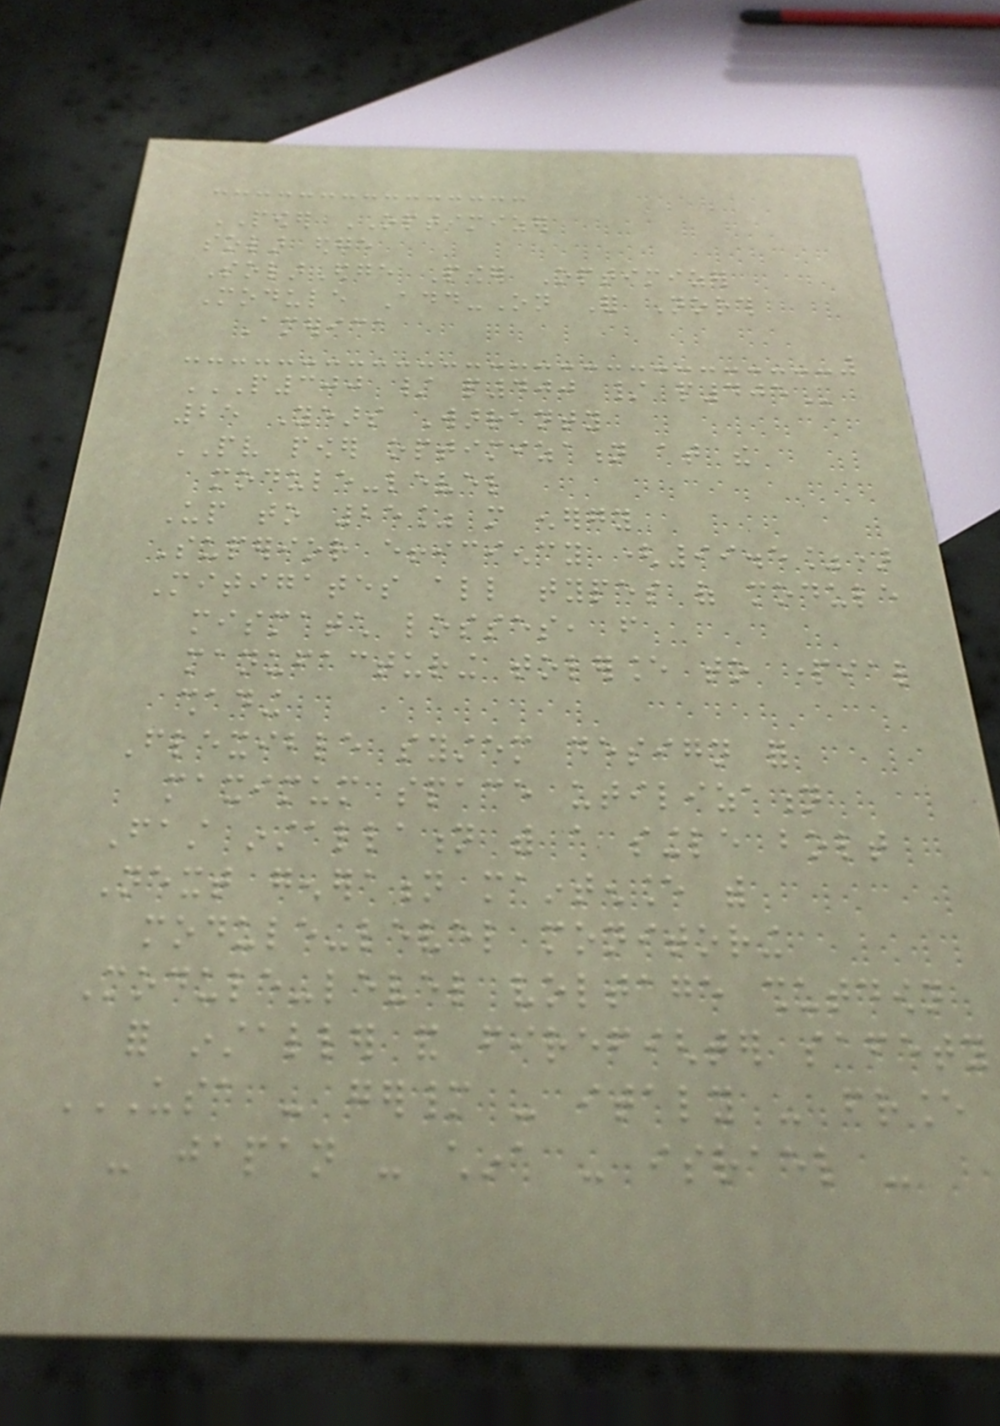POWER OPTIMIZER
solar edge
SolarEdge Power Optimizer
Module Add-On For North
America
P300 / P400 / P405
25 Years Warranty
PV power optimization at the
module-level
Up to 25% more energy
Superior efficiency (99.5%)
Mitigates all types of module
mismatch losses, from
manufacturing tolerance to partial
shading
Flexible system design for
maximum space utilization
Fast installation with a single bolt
Next generation maintenance with
module-level monitoring
Module-level voltage shutdown
for installer and firefighter safety
USA - GERMANY - ITALY - FRANCE
- JAPAN - CHINA - ISRAEL -
